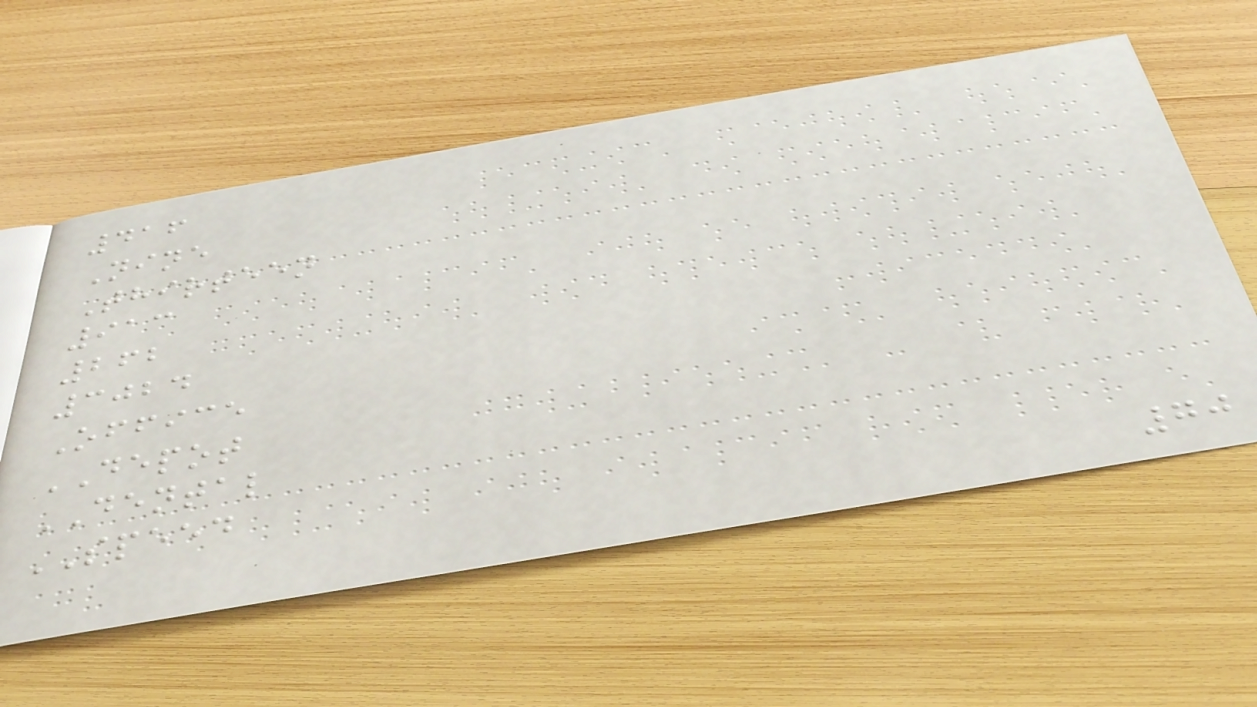416
Nine
Thirteen
913
262
3024
Office
DEPOT
DENTAL
SPEED
70
